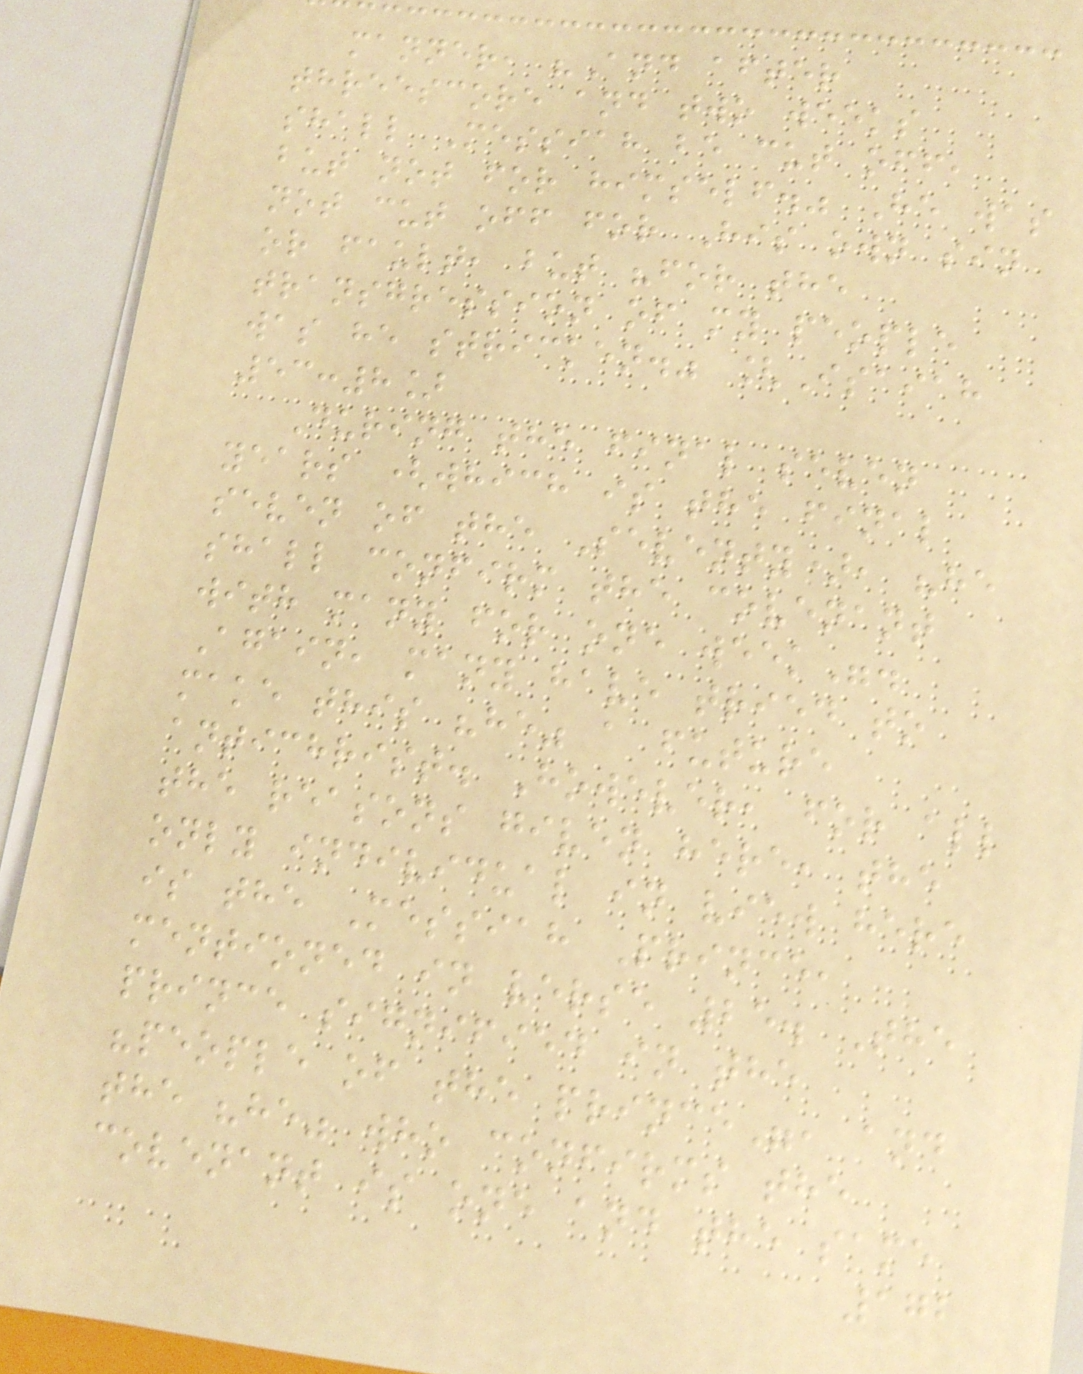manner, "And after
threescore and two weeks
shall Messiah be cut off,
but not for himself." He was
not cut off for His own sin
or fault, but "for the
transgression of my people
was he stricken." [Isaiah
53:8]
During the final seven
years (which is the final
seven of the Seventy), "he
shall confirm the covenant
with many for one week".
Again, many have tried to
make this "he" a future
antichrist. However, for all
the reasons given here, the
only individual in view here
is the Messiah Prince,
mentioned in verse 25. The
prince signified in the
"people of the prince", and
the "he" who confirms the
covenant is one and the same
172
